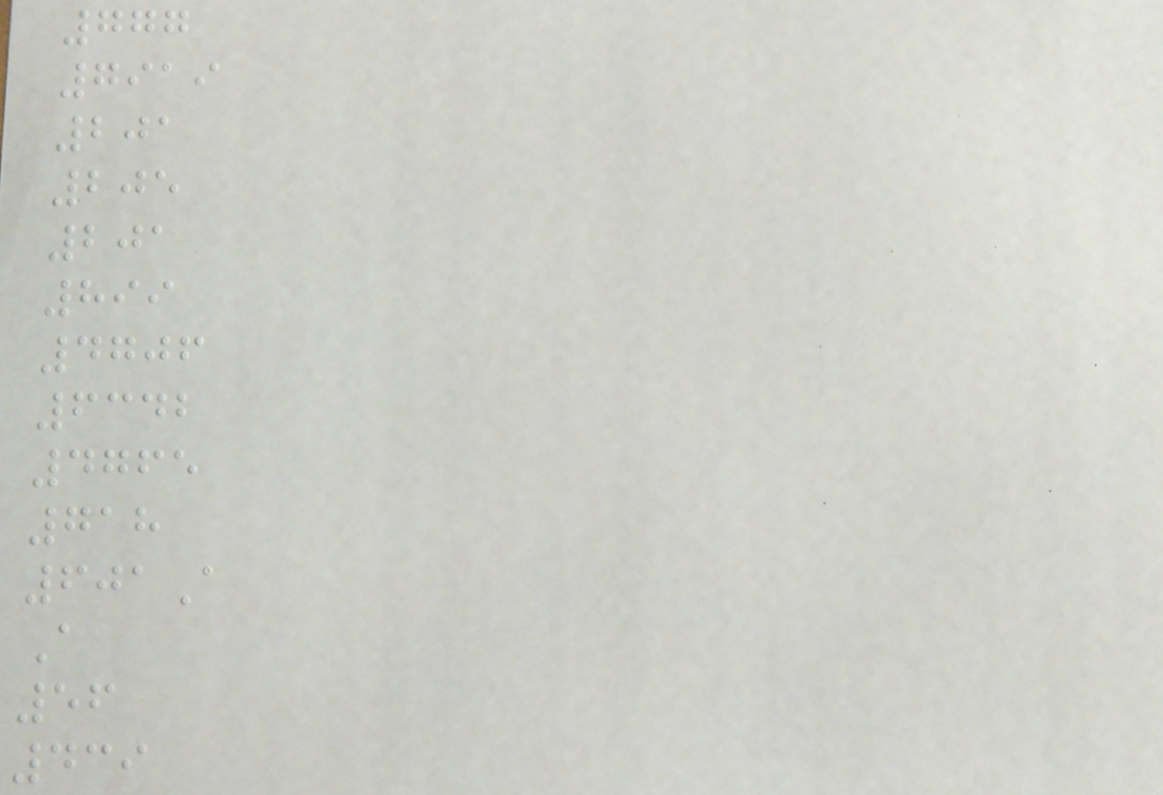777
7919
201
205
201
899
4706
6342
4765
718
601A
A
56
439
